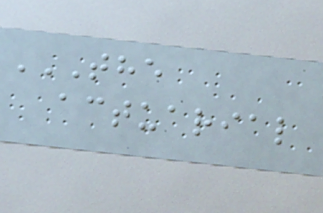THE
ACTUARIAL
